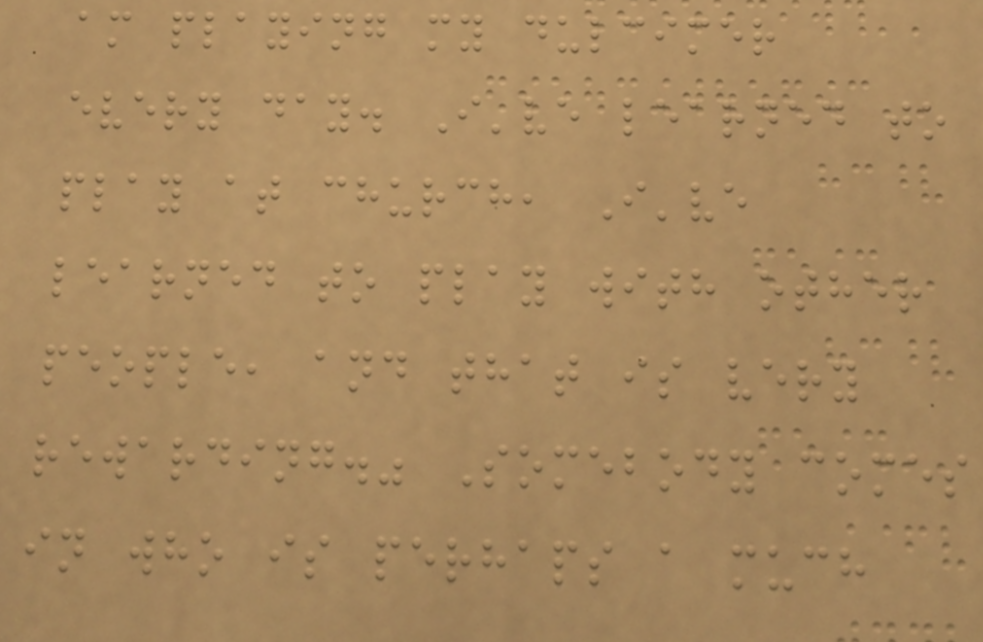am playing my dulcimer
every day. I've learned to
play at church, I've
learned to play with other
people, and that is very
rewarding." Somebody comes
in who is perhaps a much
